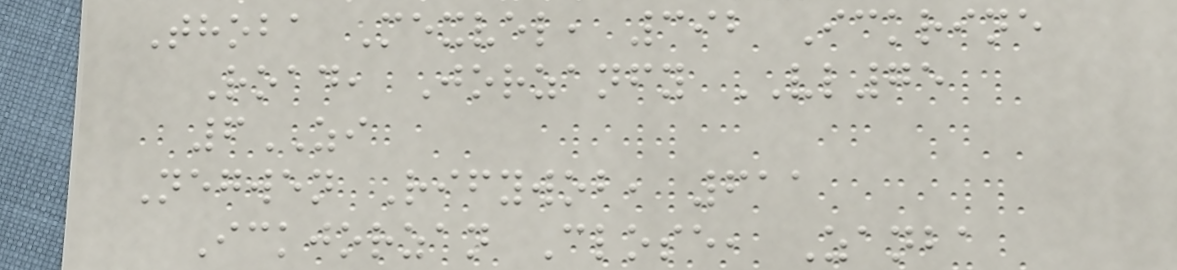Thoba Mexvel, 392 Ickrine
Road, Jorzanfy VL75
6ZI
Negwen Rifywob, 611
Ickjorzan Close, Zanba
